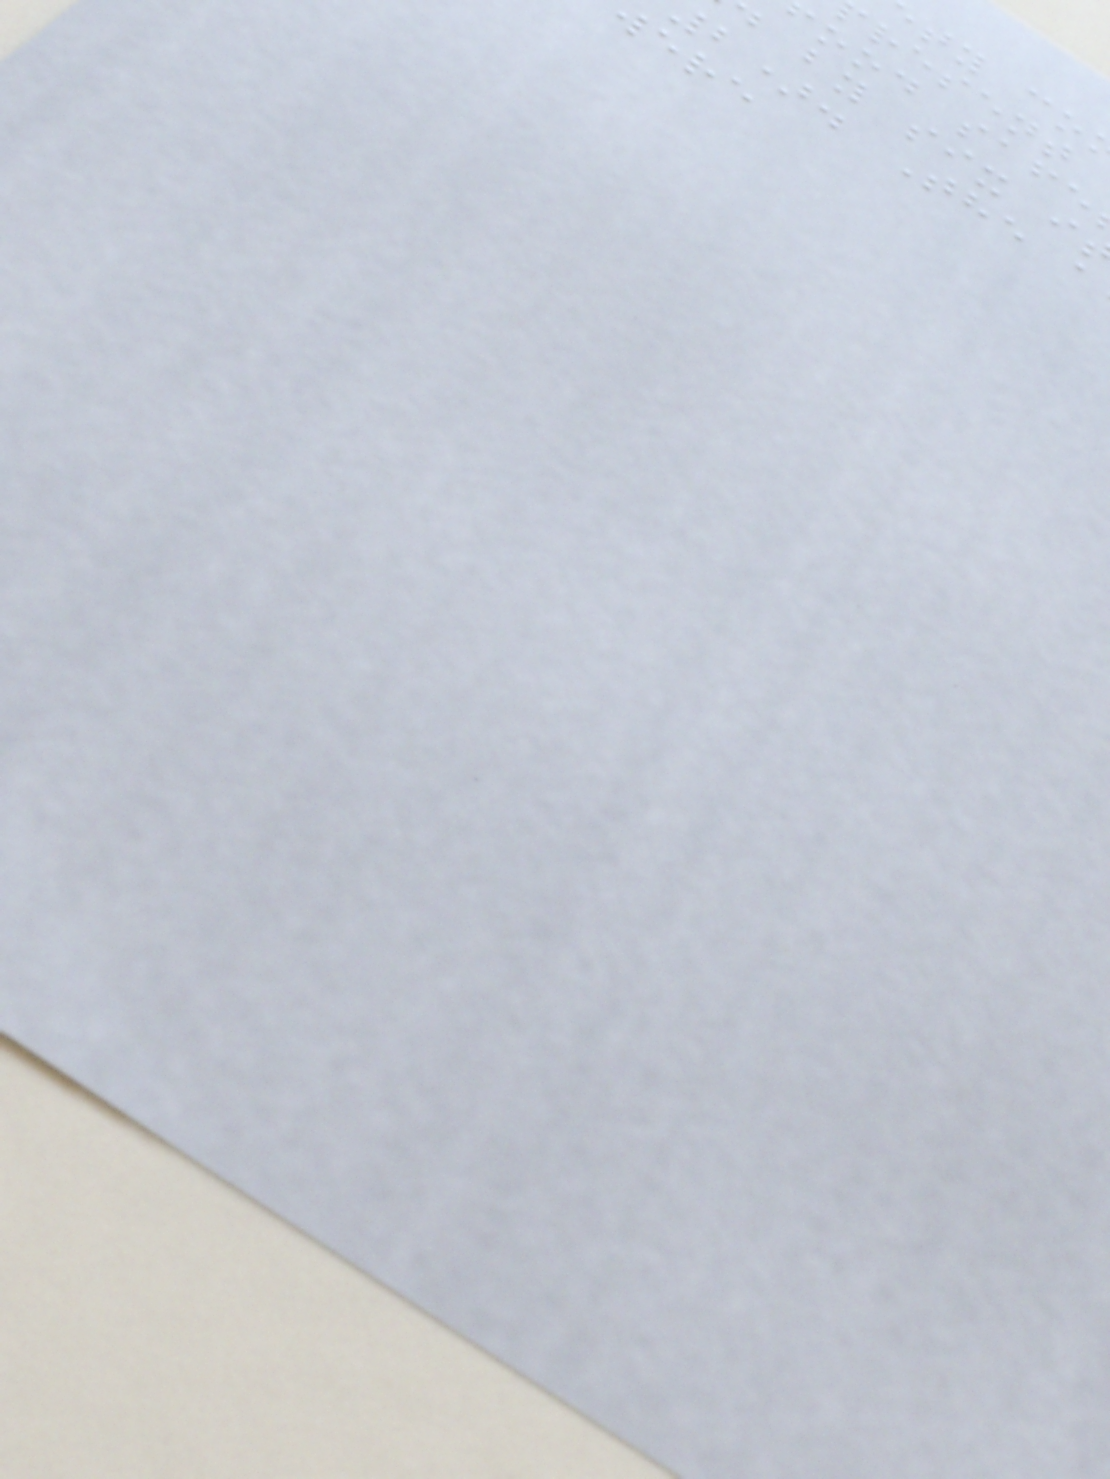ood safe
by six i
b). The a
were
